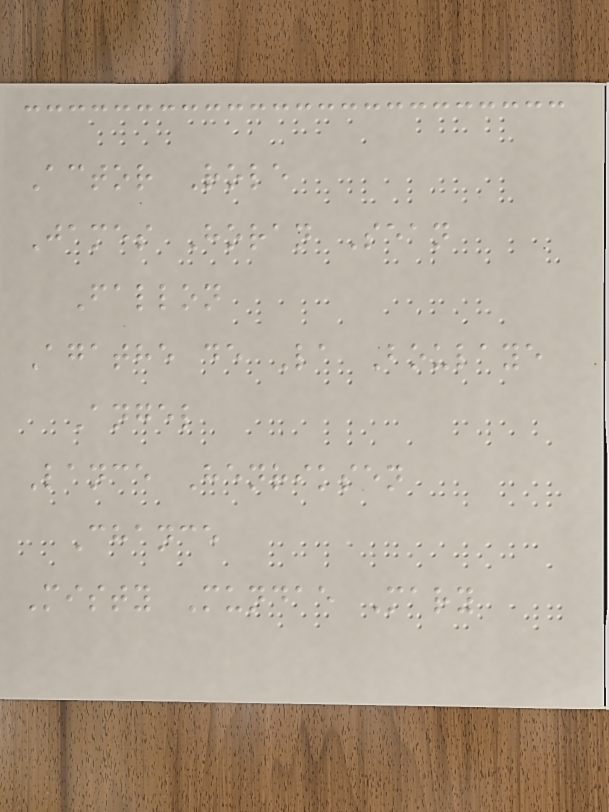Actor Role
James Horan Sean
Fallon
Agathe de La Boulaye
Angel
Lance Henriksen
Chance
Misty Mundae Mary
